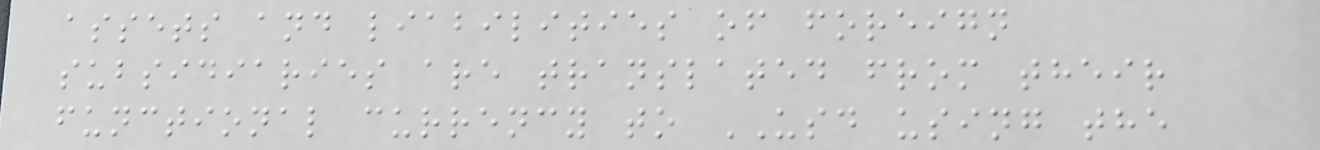assets and liabilities of foreign
subsidiaries are translated from their
functional currency to USD using the
